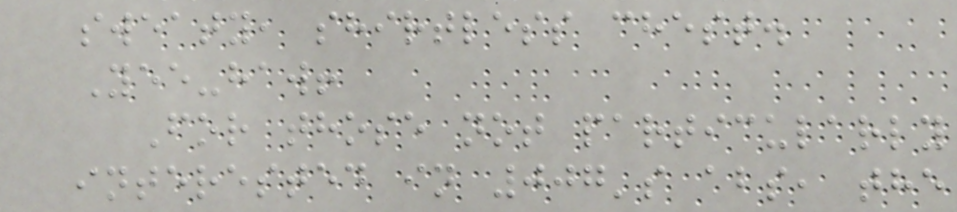sweaty, shirtless chest.
Yee-haw!
For those not particularly
interested in 007's abs, the
